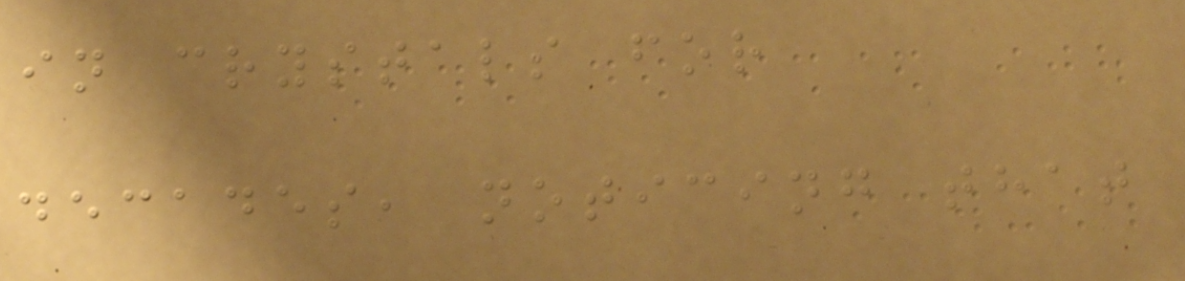in crystals for
decades, noticing that
